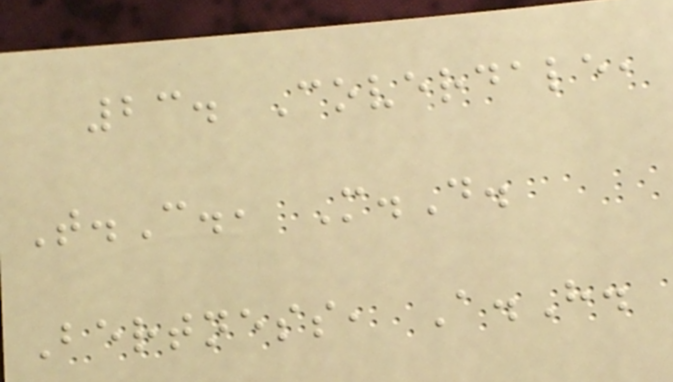23. Coverdale,
T.C., M.D.
Bertness, A.H.
